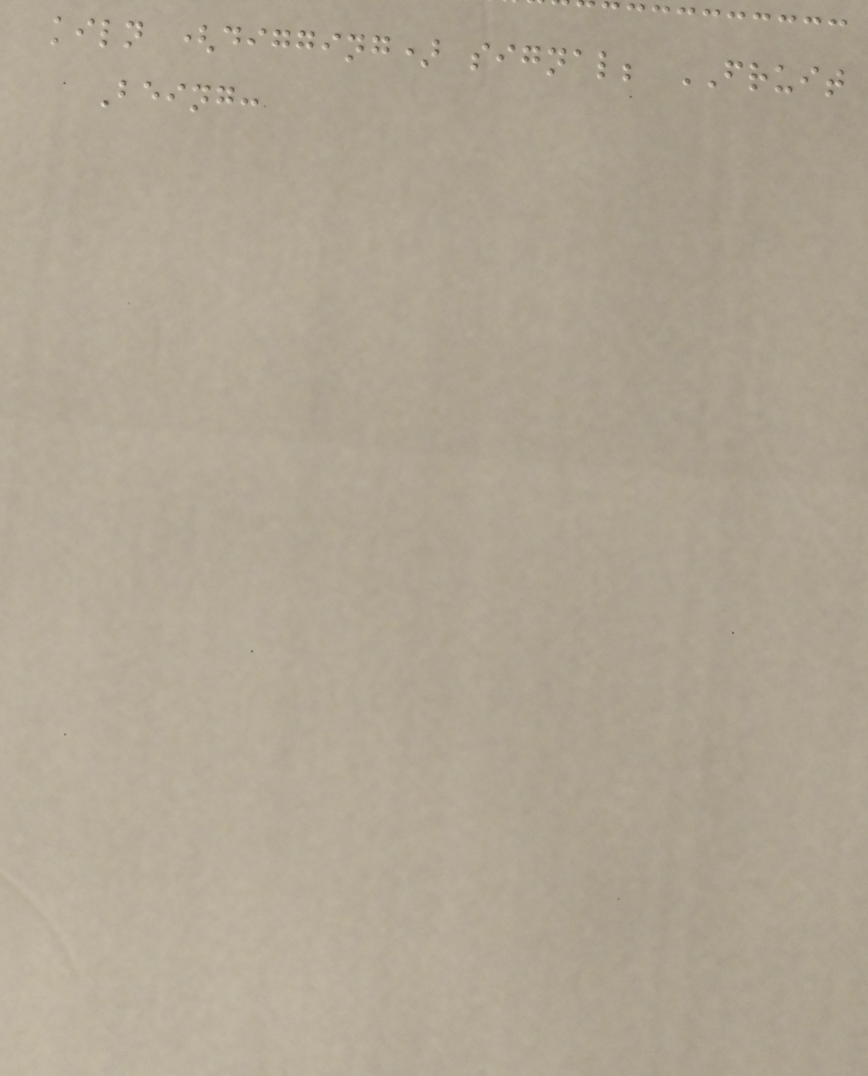kiln (digging) signal; FRUIT
Being:
